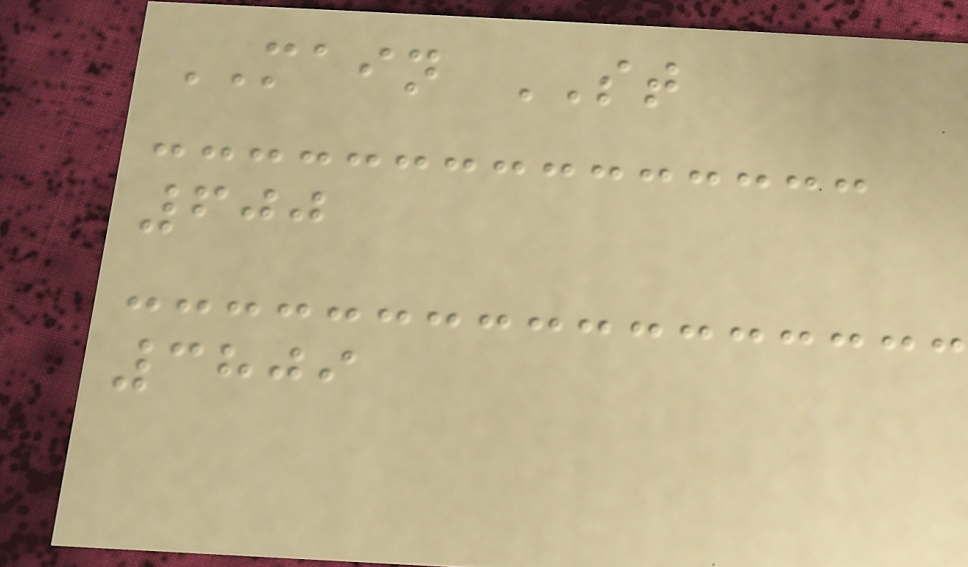MAIN ST
600
3809
